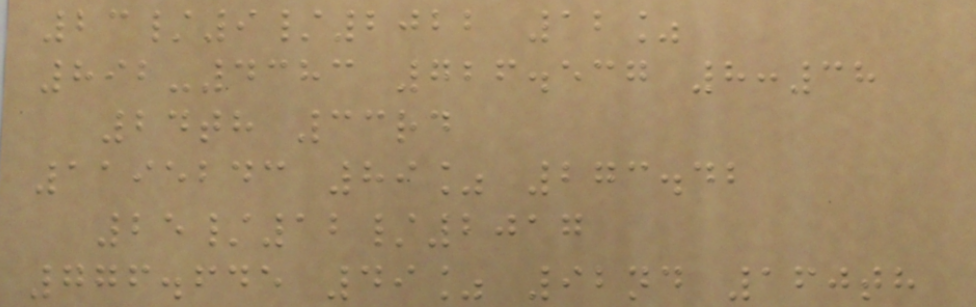23/9/2022 12%
892-4383 726.537 8:38
24th 33rd
1195243 89% 273.42
25/12/2017
776.645 49% 92nd 160th
